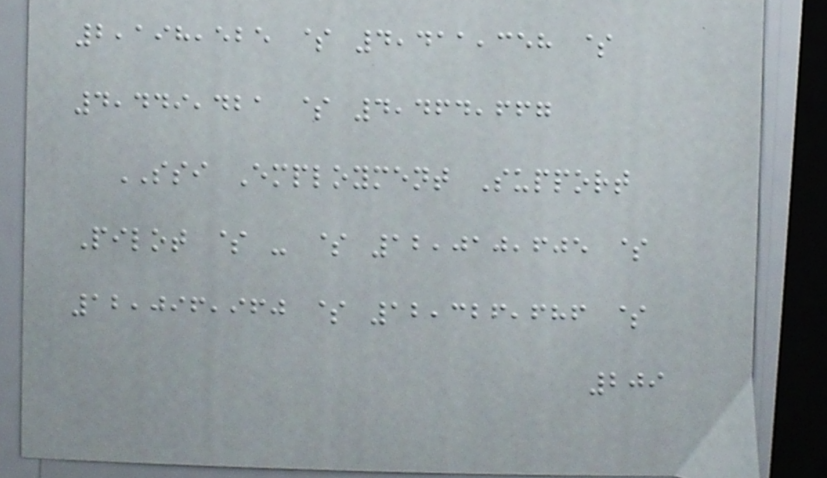2,198,525 $ 4,411,358 $
4,449,421 $ 4,464,667
SSI Employment Support
Pilot $ - $ 12,010,605 $
12,096,960 $ 12,326,686 $
209
